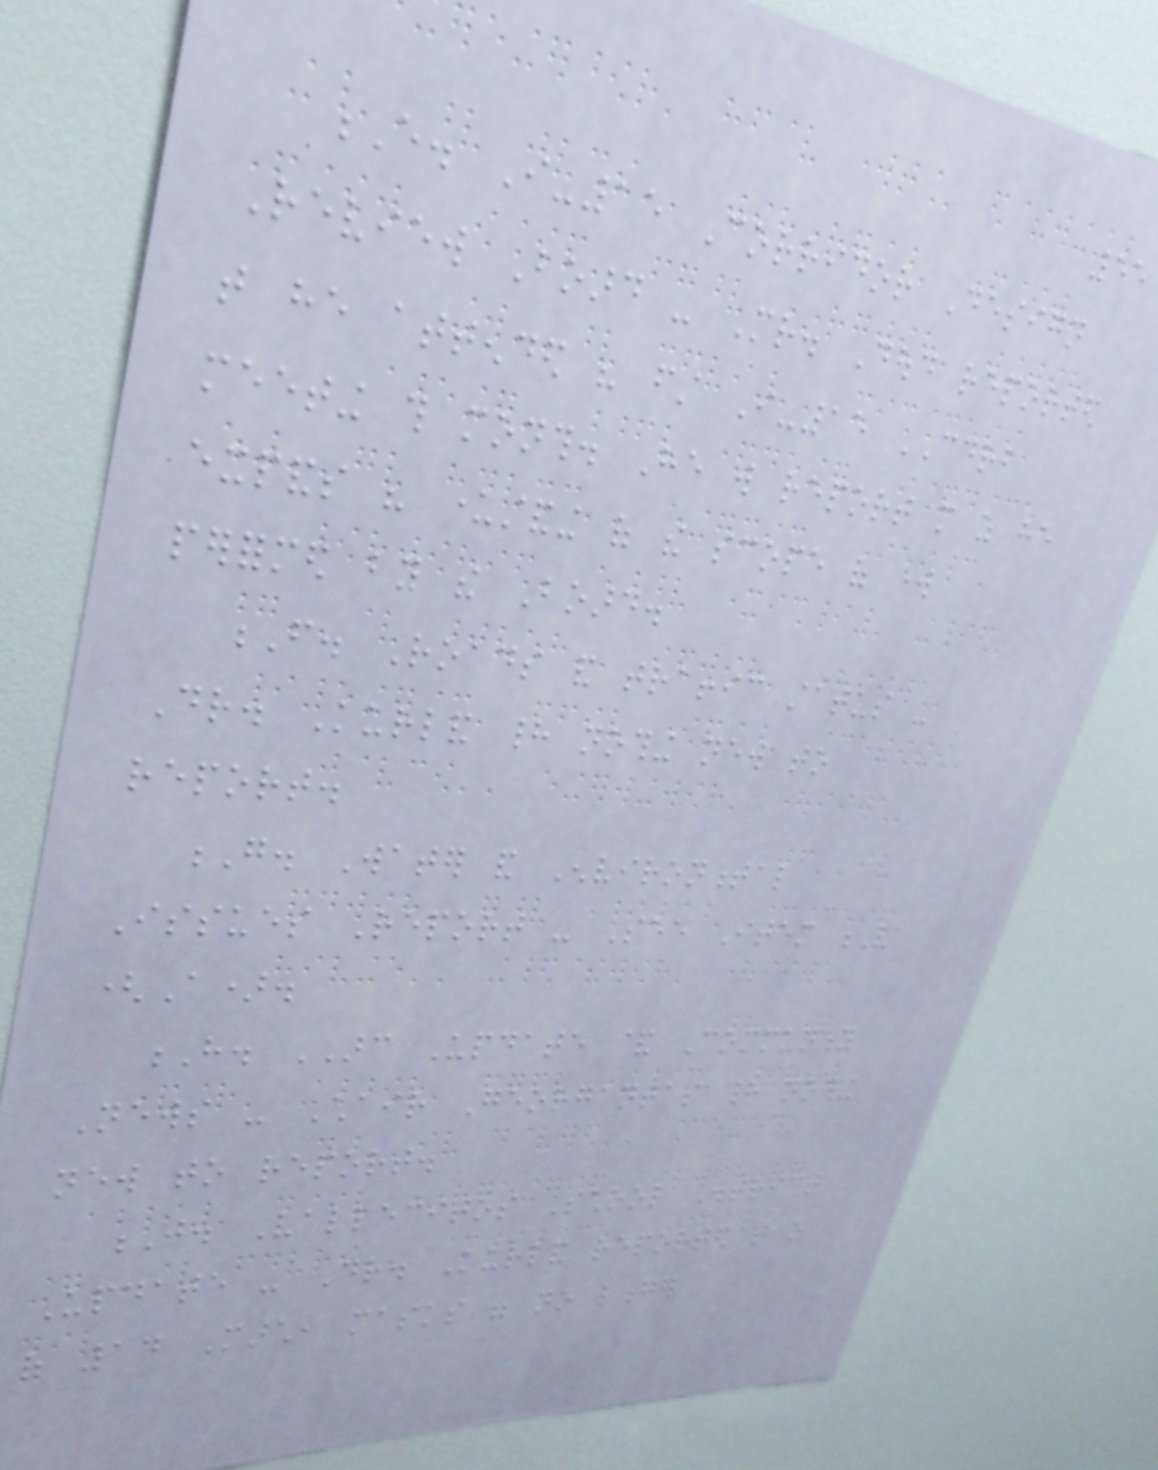55
E. I-15 Corridor Design
Review Board - Mr. Doud reported
that he attended his first I-15 CDRB
meeting this month. He will report more as he
expands his understanding of the scope of work
performed by the Board.
F. Roads and traffic status -
Dr. Kurland had nothing new to
report.
G. Water and Environmental
Issues Report - See Item V
(A).
H. ARC Update & Community
News - Chair Georgantas had nothing
new to report.
J. Vallecitos School District
Update - Dr. Kurland reported that as
of 14 March, masks were no longer
